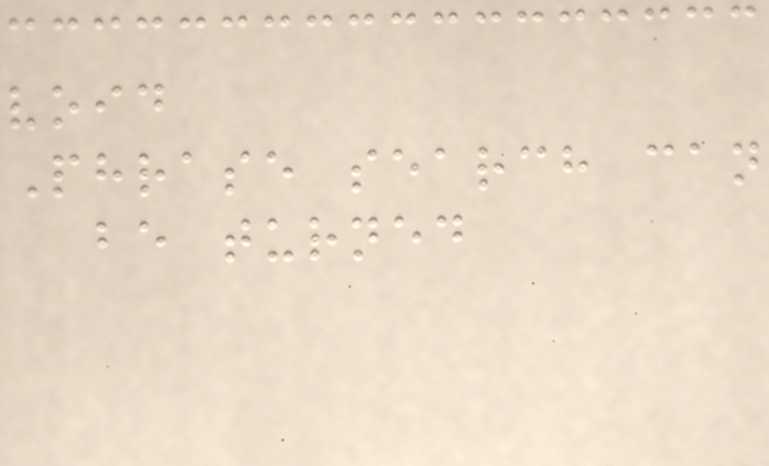void
Phrase search can
be turned
